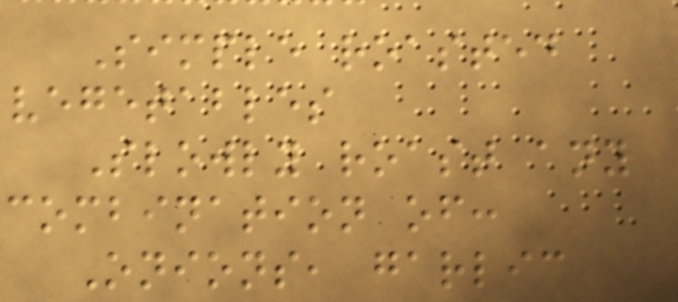Simple roasted
vegetables
Slowly roast any
combination of:
Onions, garlic
